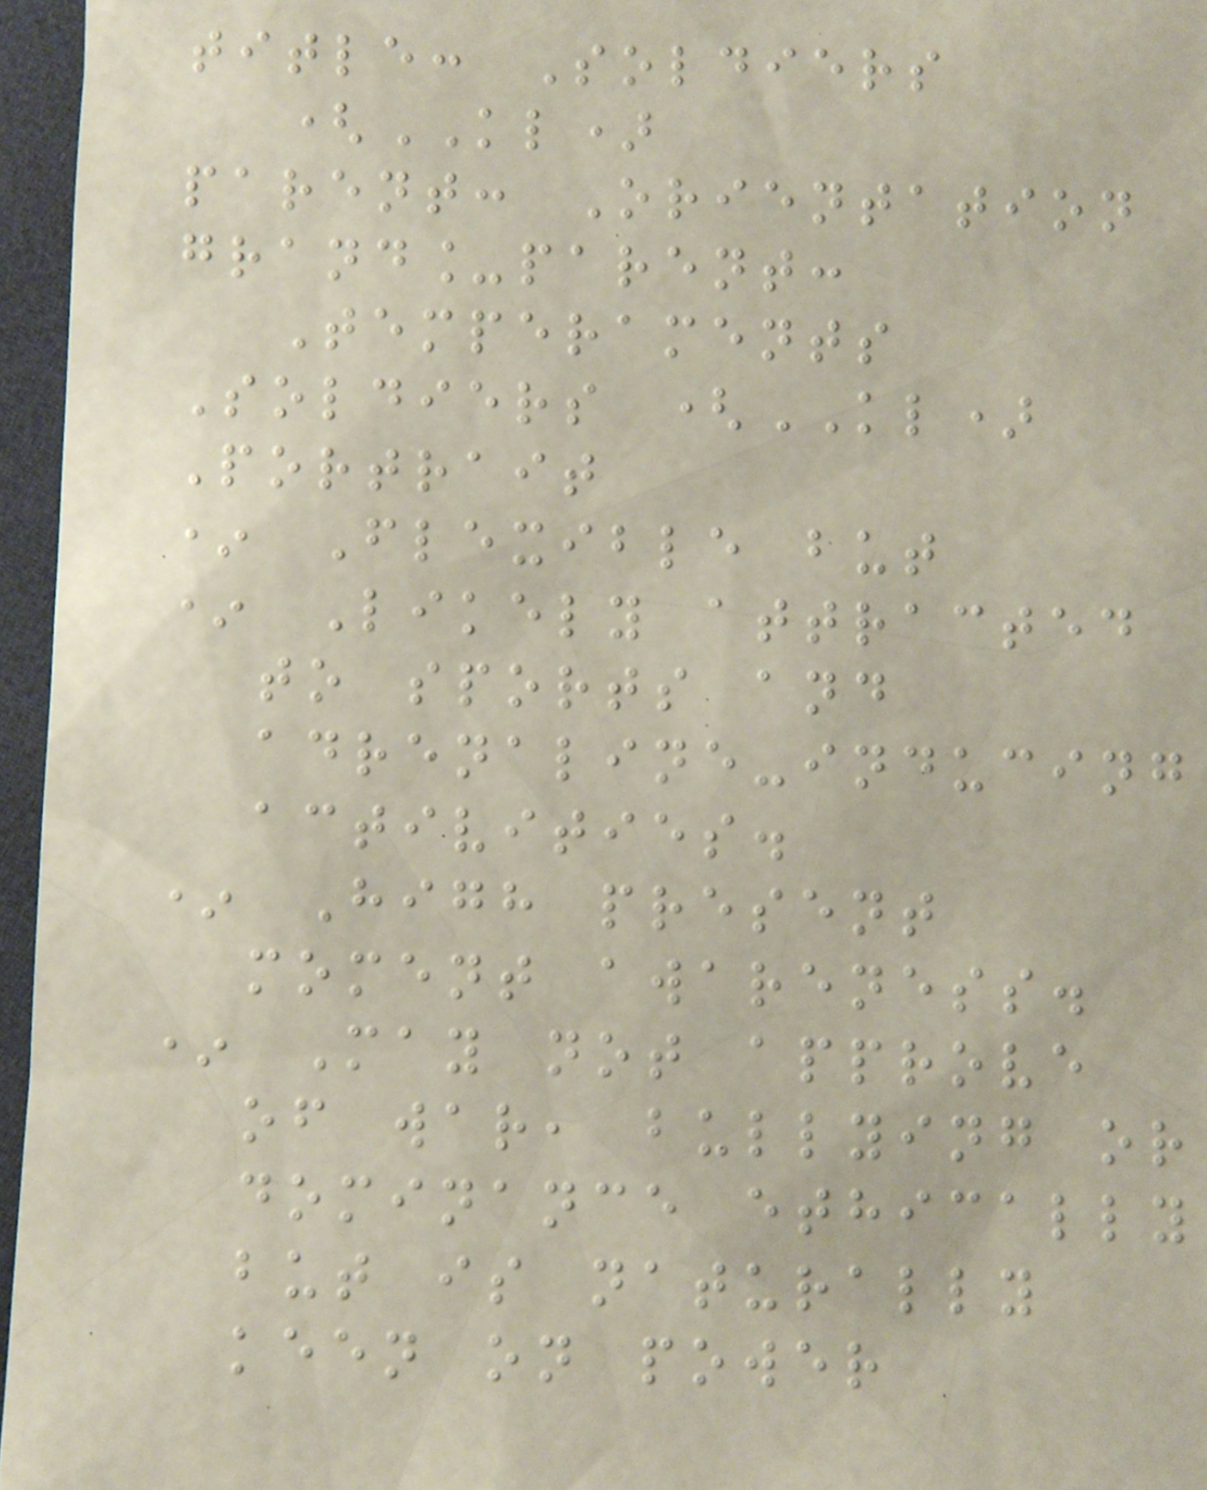title: Soldiers
(KL)
parent: Orientation
grand_parent:
Temperaments
Soldiers (KL)
Portrait
* Flexible but
* Likely attracted
to sports and
adrenaline-inducing
activities.
* High present
moment awareness.
* May not approve
of war, bullying or
dominance ethically
but is naturally
keen on power
